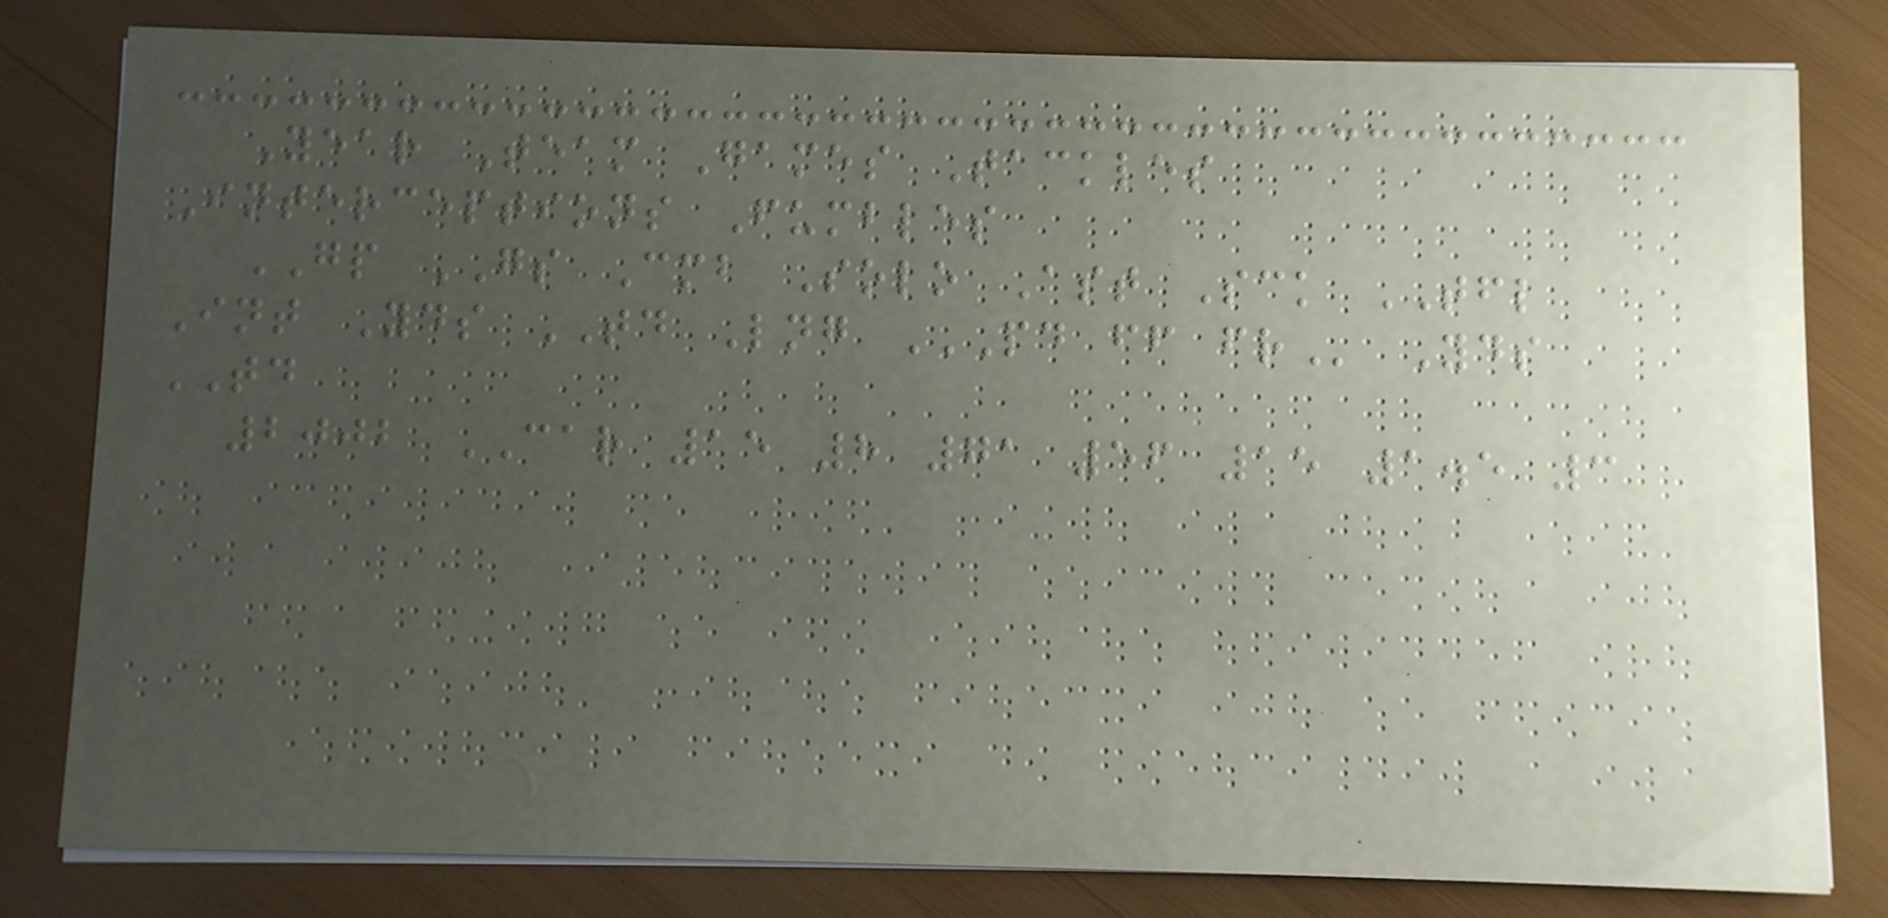Year Team Games Tackles
Interceptions Fumbles
GP GS Cmb Solo Ast Sck TFL
Int Yds TD Lng PD FF FR Yds
TD
2002 CAR 15 8 71 56 15 1.5 3
